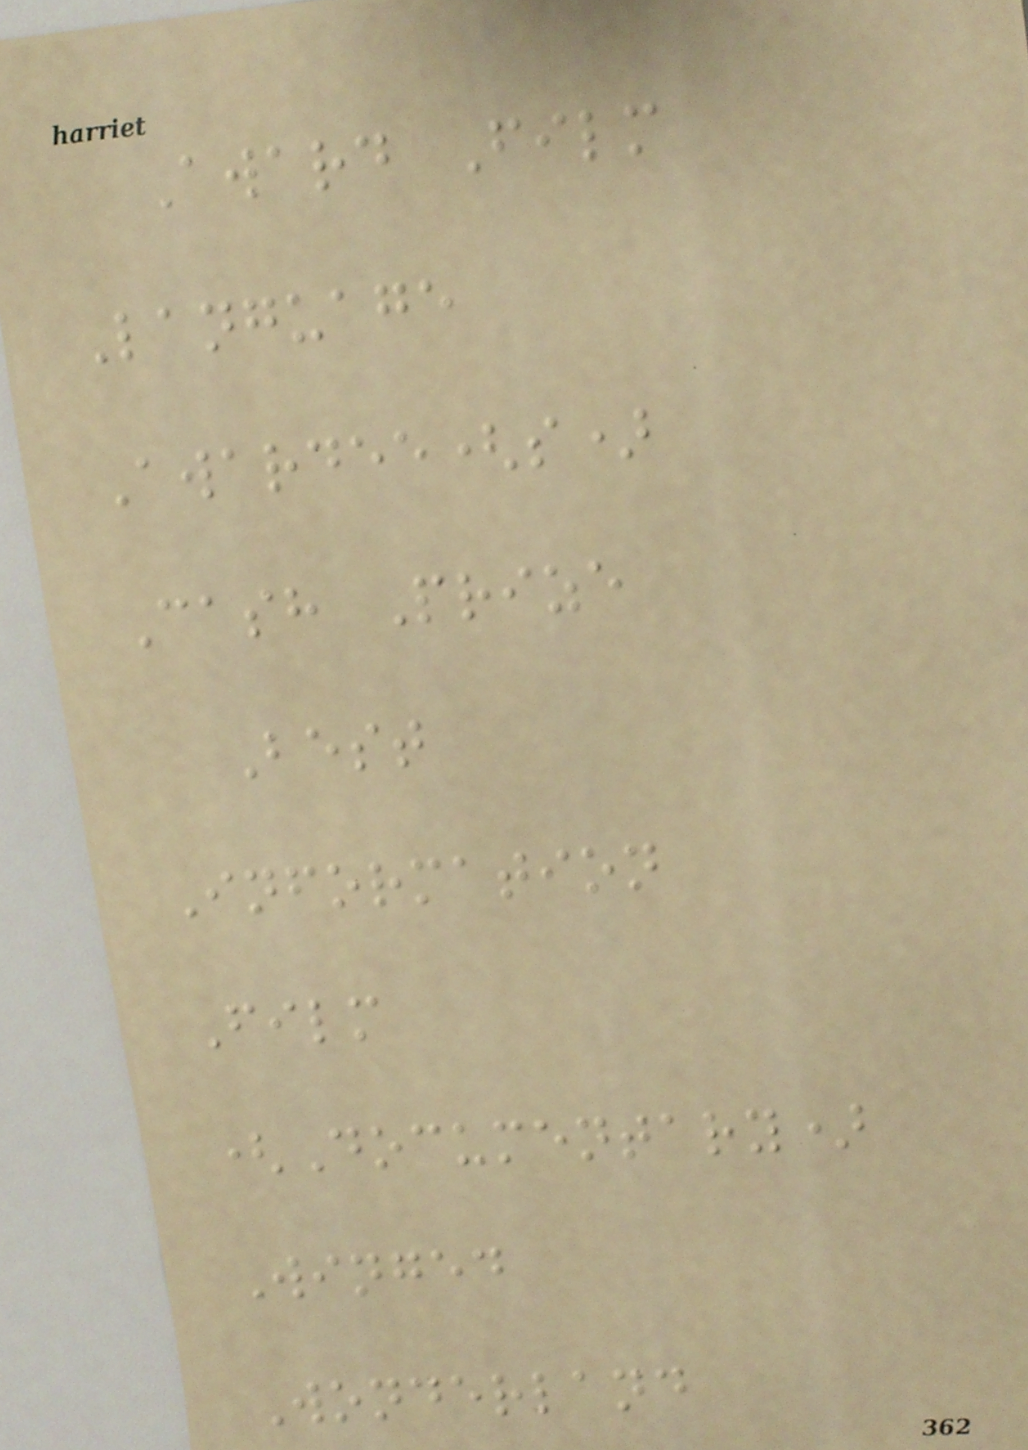Award Film
Language
Awardee(s)
Cash Prize
Best
Information
Film
(Documentary)
Winged
Wonderland
